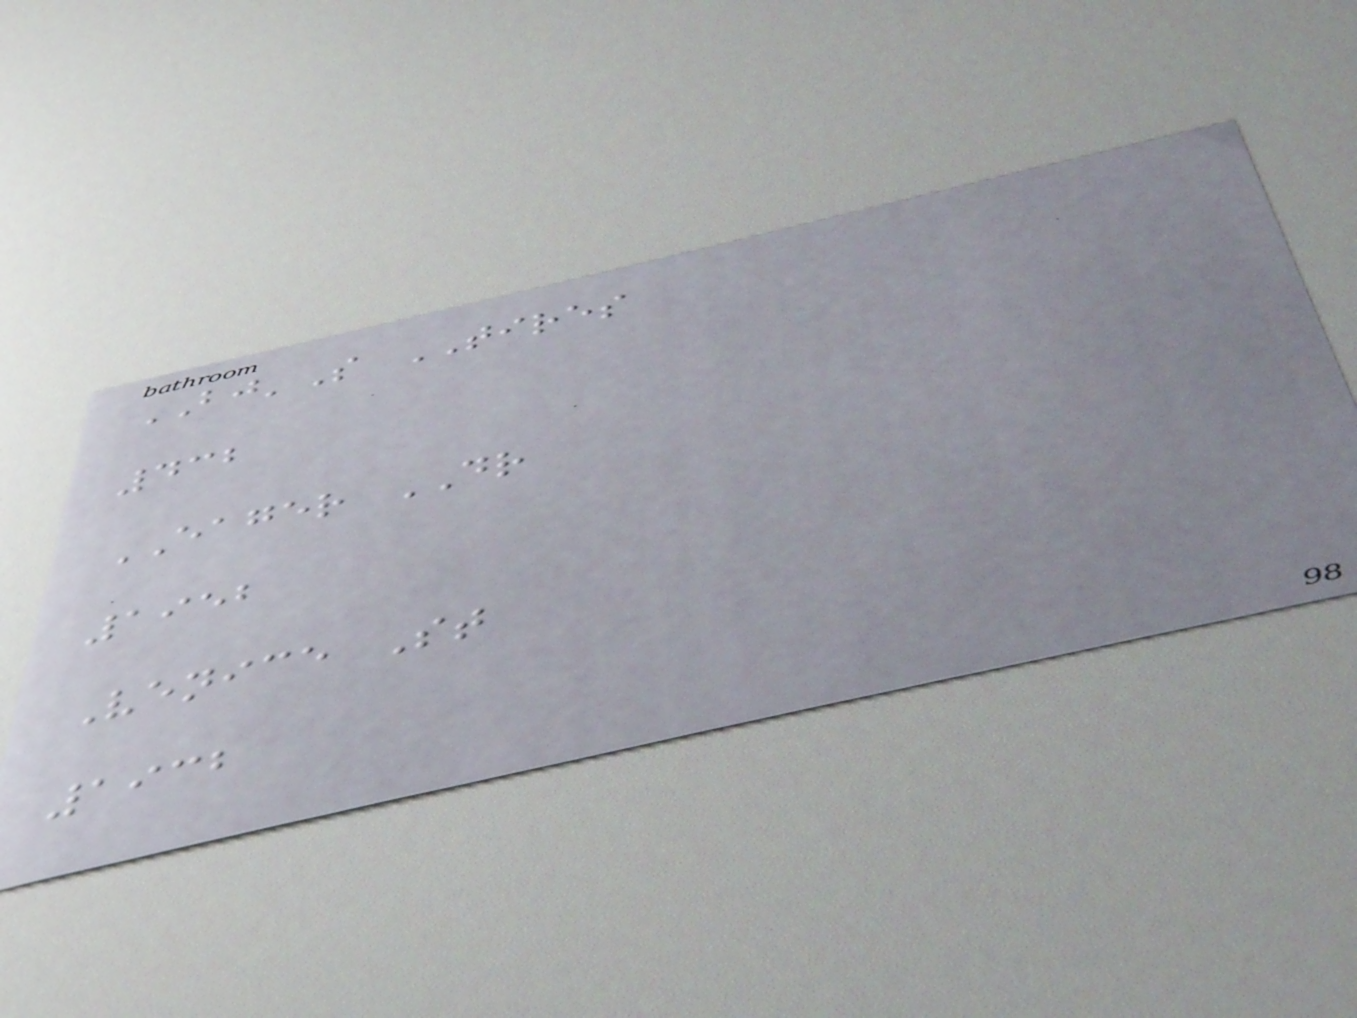BJ'S TIRES
432
EAGER DR
1952
Venice St
1932
